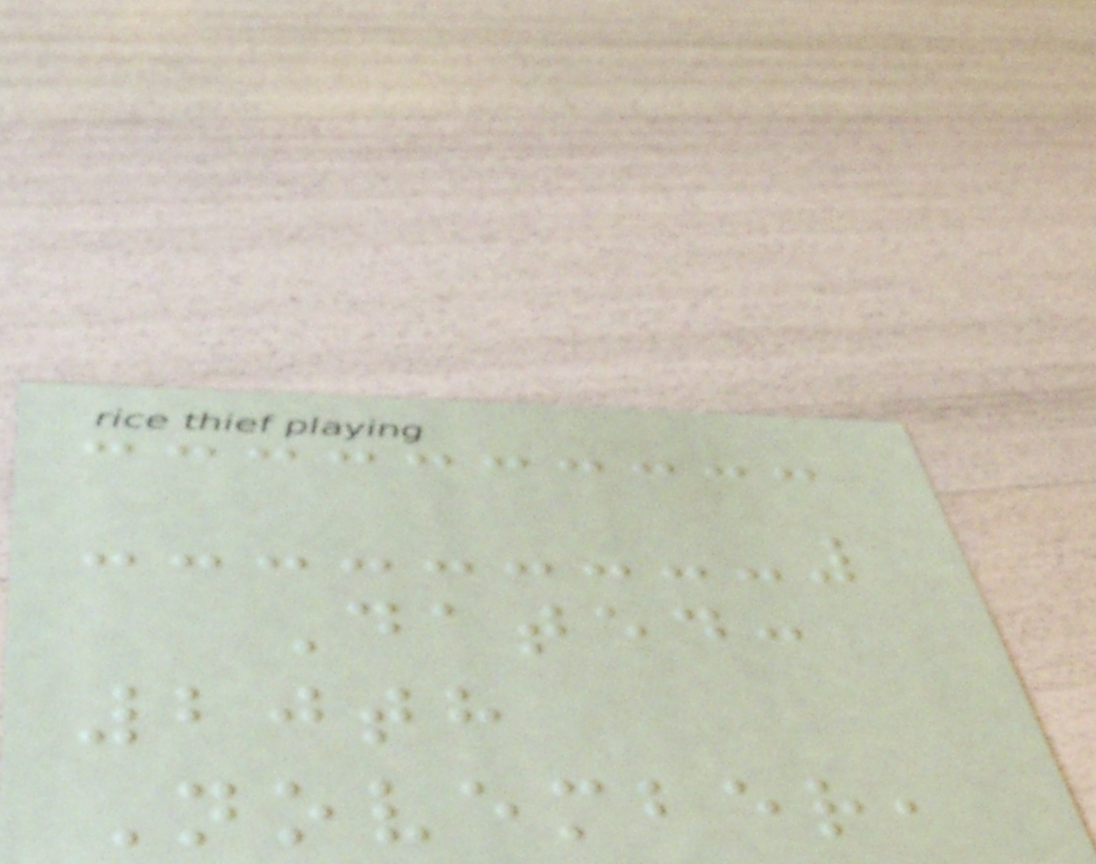Dated:
20th
November,
